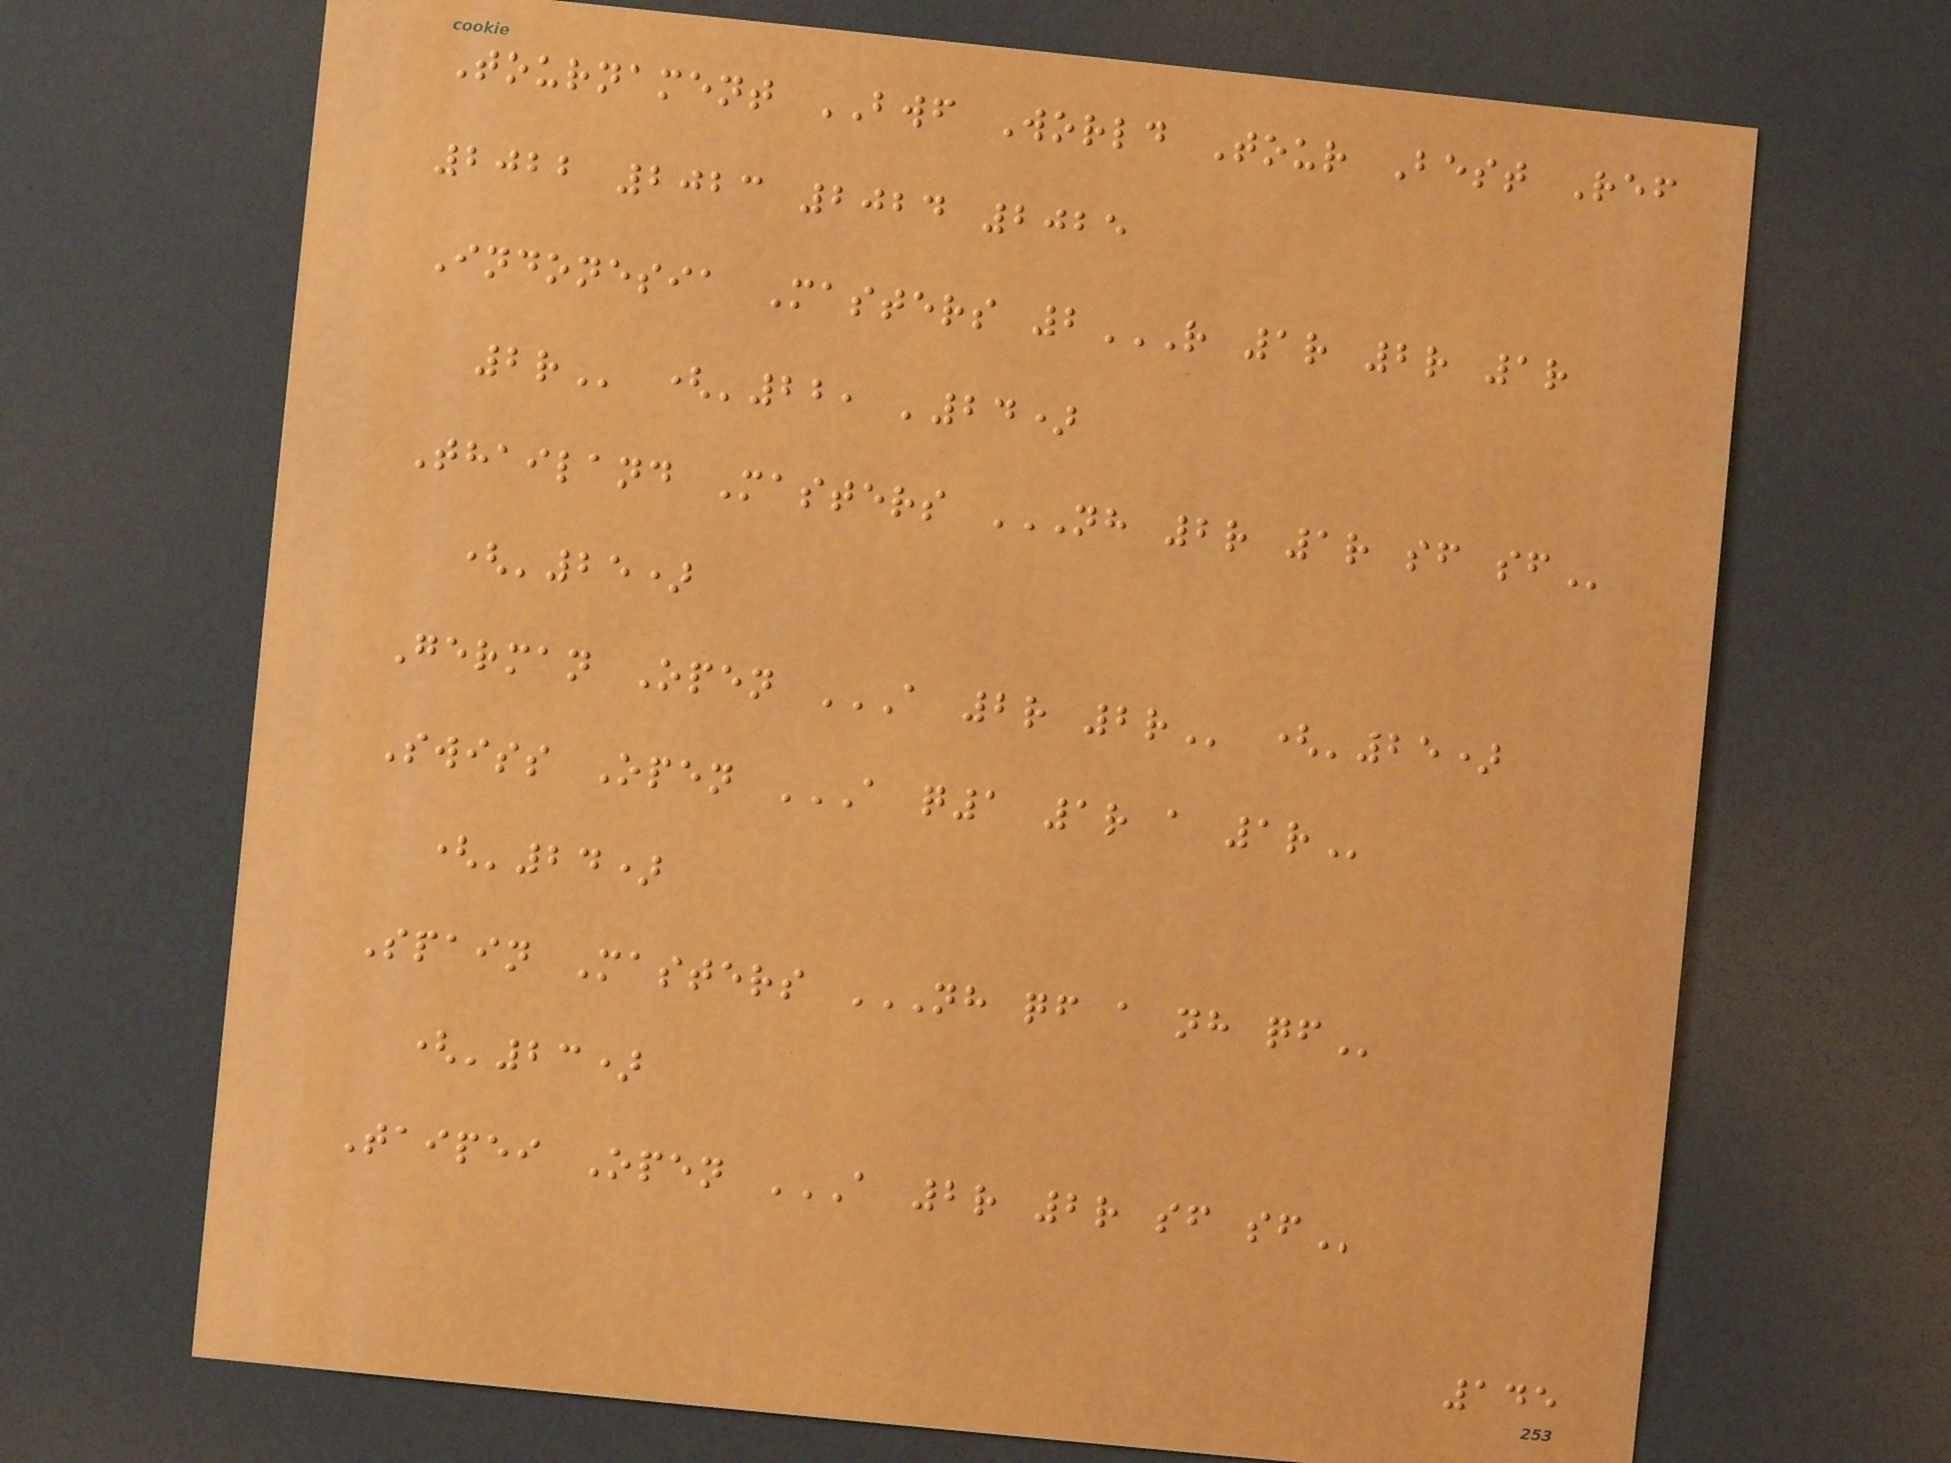Tournament BWF World Tour Best Ref
2022 2023 2024 2025
Indonesia Masters 2R 1R 2R 1R
2R ('22, '24)
Thailand Masters NH 2R 1R SF SF
('25)
German Open A 2R 2R ('25)
Swiss Open A Q1 1R A 1R
('24)
Spain Masters NH QF A NH QF
('23)
Taipei Open A 2R 2R SF SF
145
